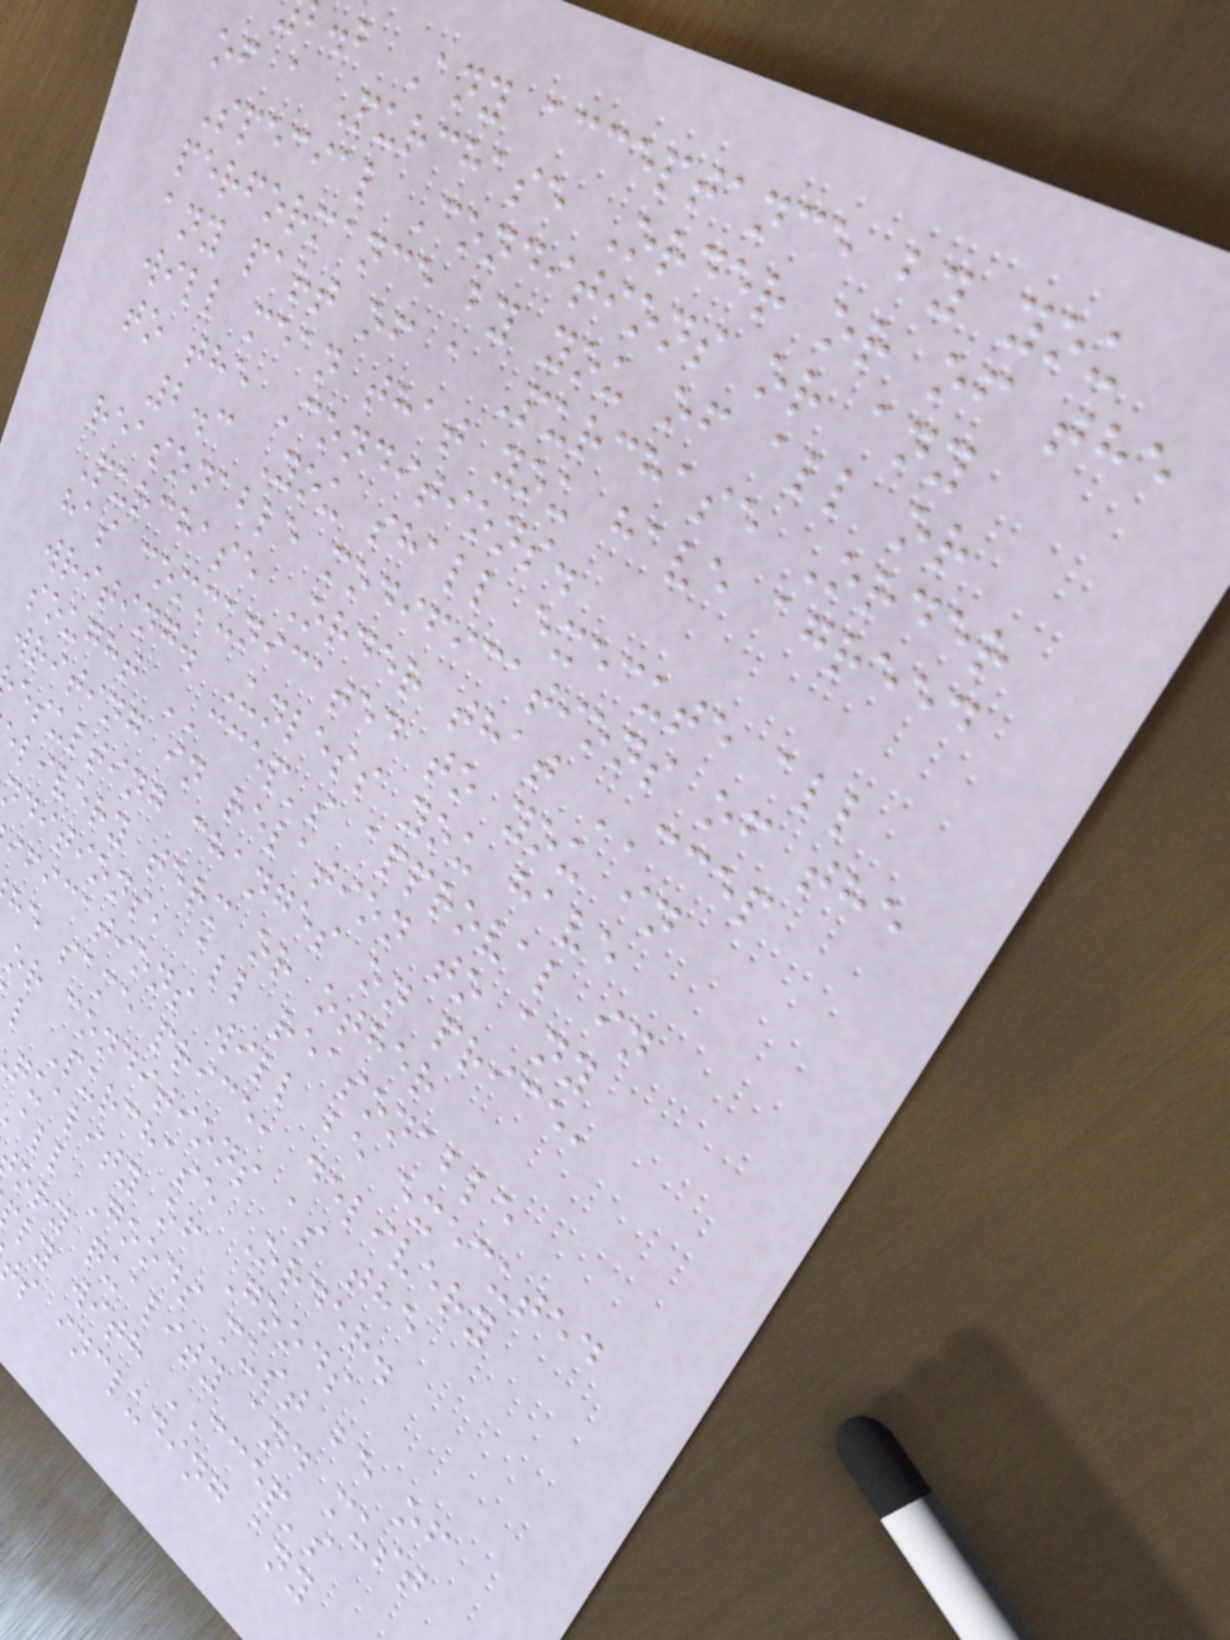.b Any acceptance by you
of a Purchase Order or of the
Special Conditions or any
performance by you of all or
any part of a Purchase Order
will mean that you have agreed
to the Conditions.
2.3 You shall execute all
reasonable modifications of the
Purchase Order that CCEP
has communicated to you in
writing. Unless you have
sought CCEP's approval in
writing in relation to any
esulting changes on price,
livery term or other
ditions, all reasonable
ifications will be executed
he same price, delivery
or conditions as the
l Purchase Order.
quality of Goods
all Goods must be of
ory quality and must
ly with CCEP's
s including any
